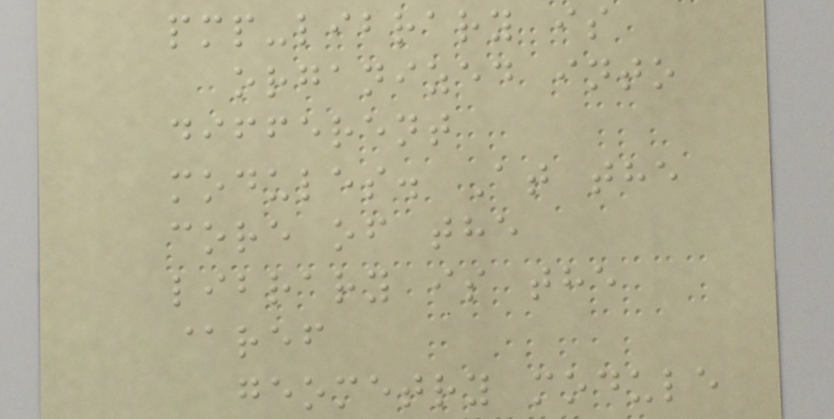pmp-library is
organized into
different
modules. At the
core of the
library is the
@ref
geometry module
